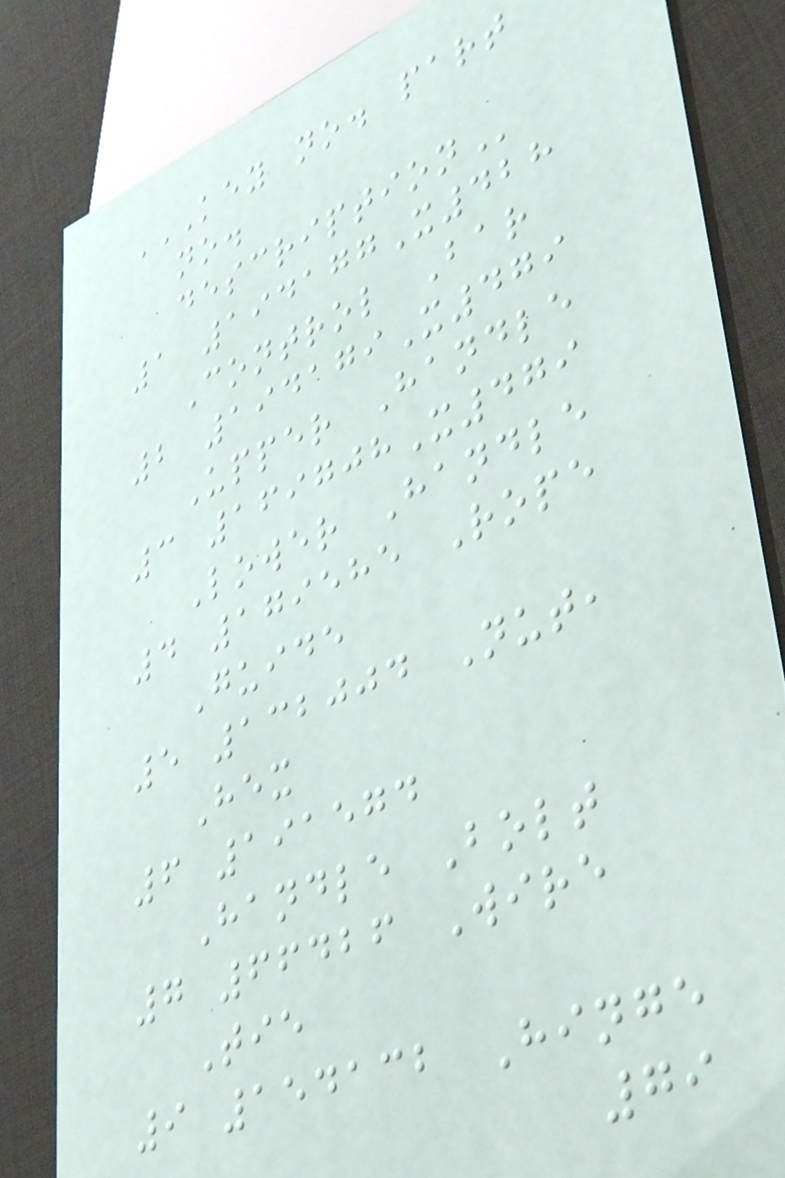KEY NO. PART
NO.
DESCRIPTION
1 194177X428
Control Bar
2 194179X479
Upper Handle
3 169708X479
Lower Handle
4 179585 Rope
Guide
5 132004 Nut,
Hex
6 191574
Handle Bolt
7 66426 Wire
Tie
9 154132 Hinge
79
